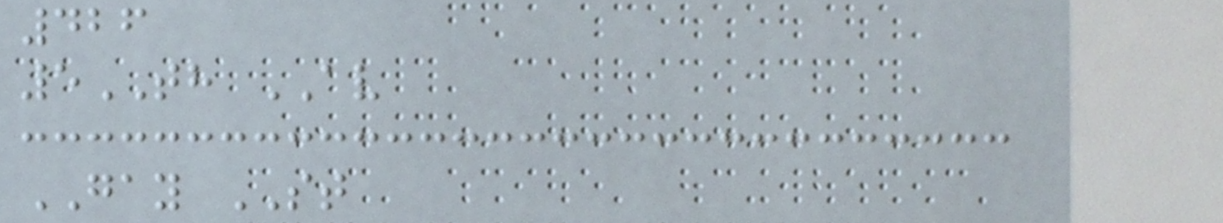426
5TH AV
GAY ST
